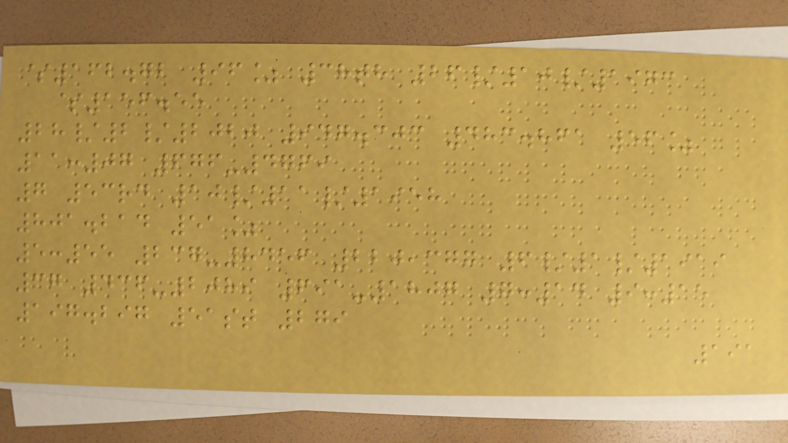$162.72 96% 38th 26/10/1973
$156.55
28/2/2020 947.303 483.861 56%
11:07 676-4769
7 53rd 10/11/1958
801.214 51%
5:55 237-8456 220,377 6/1/1919
37 436-2089 691-1807 7:14 9:15
197.297 51st 279
191
